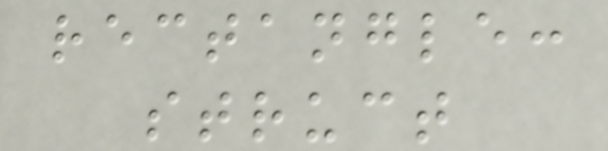rectangle:
struct
